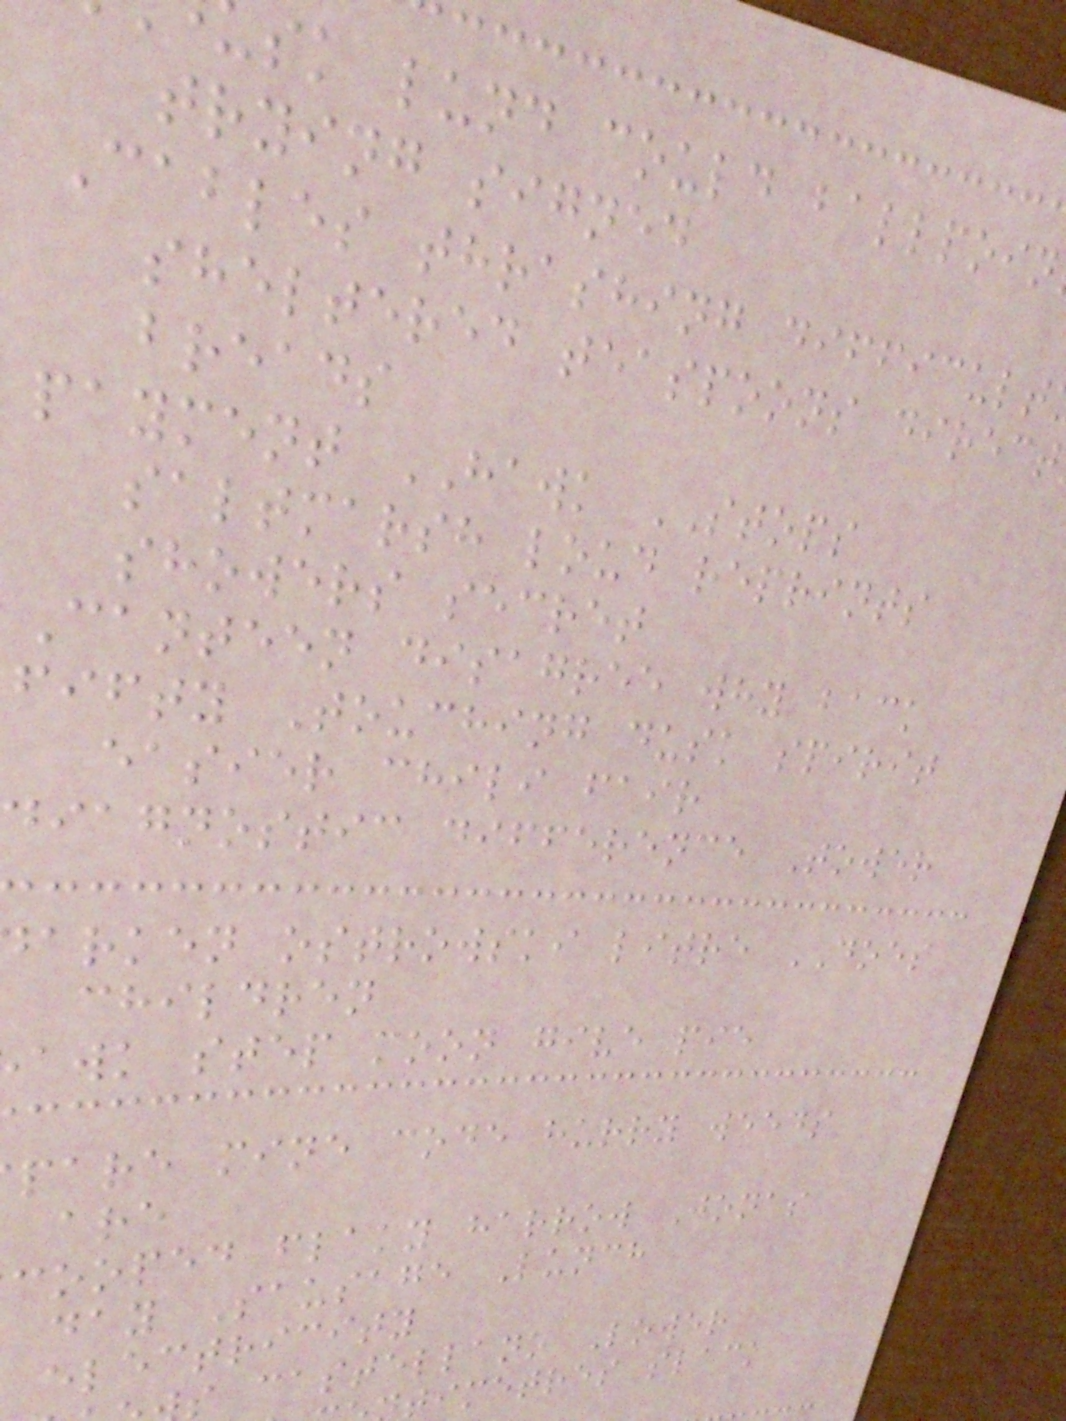sk lund could ballpoin
trying signed
Cables thrashing difficult
sheltered teaspoons direct
breads
payment HAWK STOPS
saltmarsh loud reprints
showers secret
Canteen disagree why back
fifty Touching dusk spirit
easier chili fair
diagnostic difference Tower
arken ostrowski litre DOES
children
awk step moon give pie
pare mine code hurry weeds
are
cooped flaky harrow Jonas
day Sausage Lunch
electricity
s castellano Lower
timetres slack
